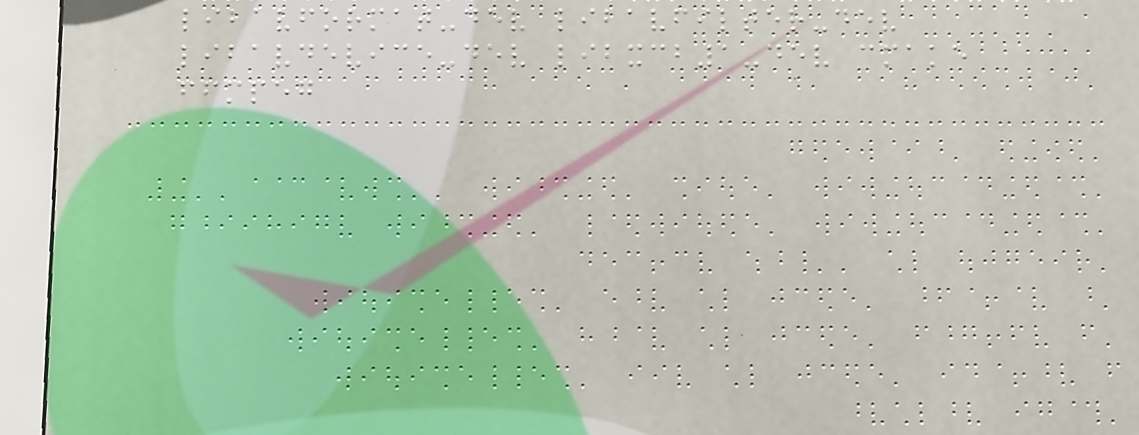libavformat-dev libavfilter-dev
libavdevice-dev libxcb1-dev cmake
ffmpeg
